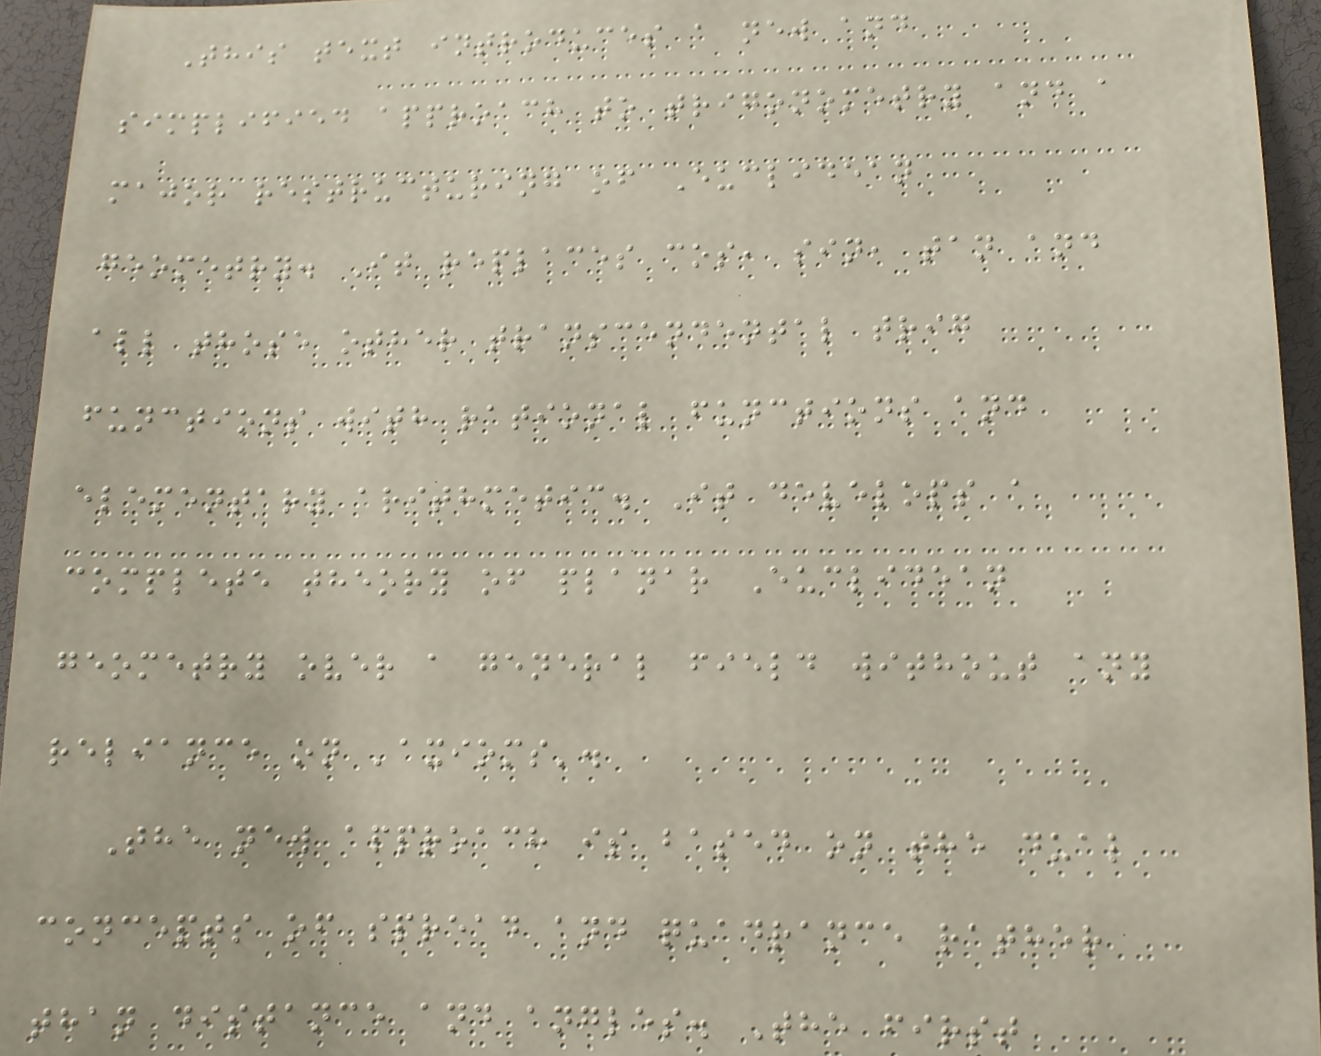This text introduces a new and
simplified approach to trigonometry and a
major restructuring of Euclidean
geometry. It replaces cos, sin, tan and
all those other transcendental trig
functions with rational functions and
elementary arithmetic. It develops a
complete theory of planar Euclidean
geometry over a general field without any
reliance on 'axioms'.
The new approach is based on the dual
concepts of spread and quadrance rather
than distance and angles. The first
